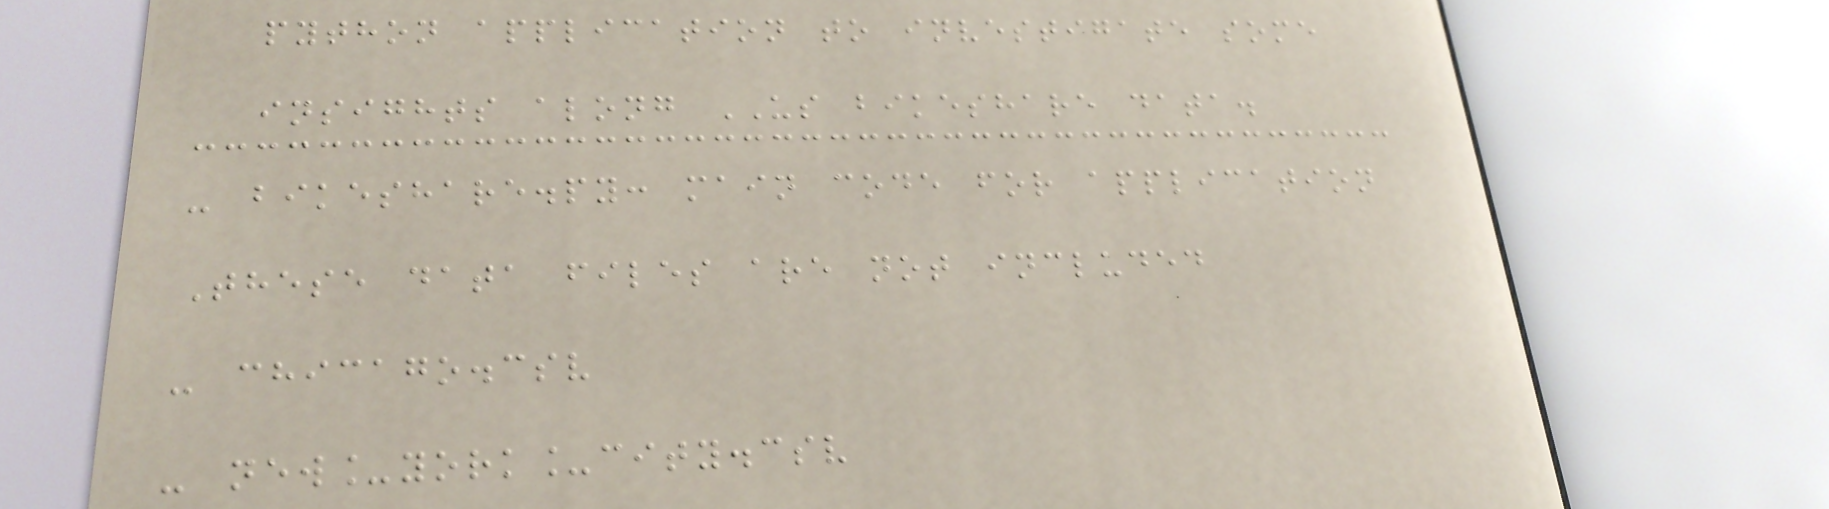python application to investigate some
insights along US bikeshare data.
- bikeshare.py: main code for application
These data files are not included
- chicago.csv
- new_york_city.csv
